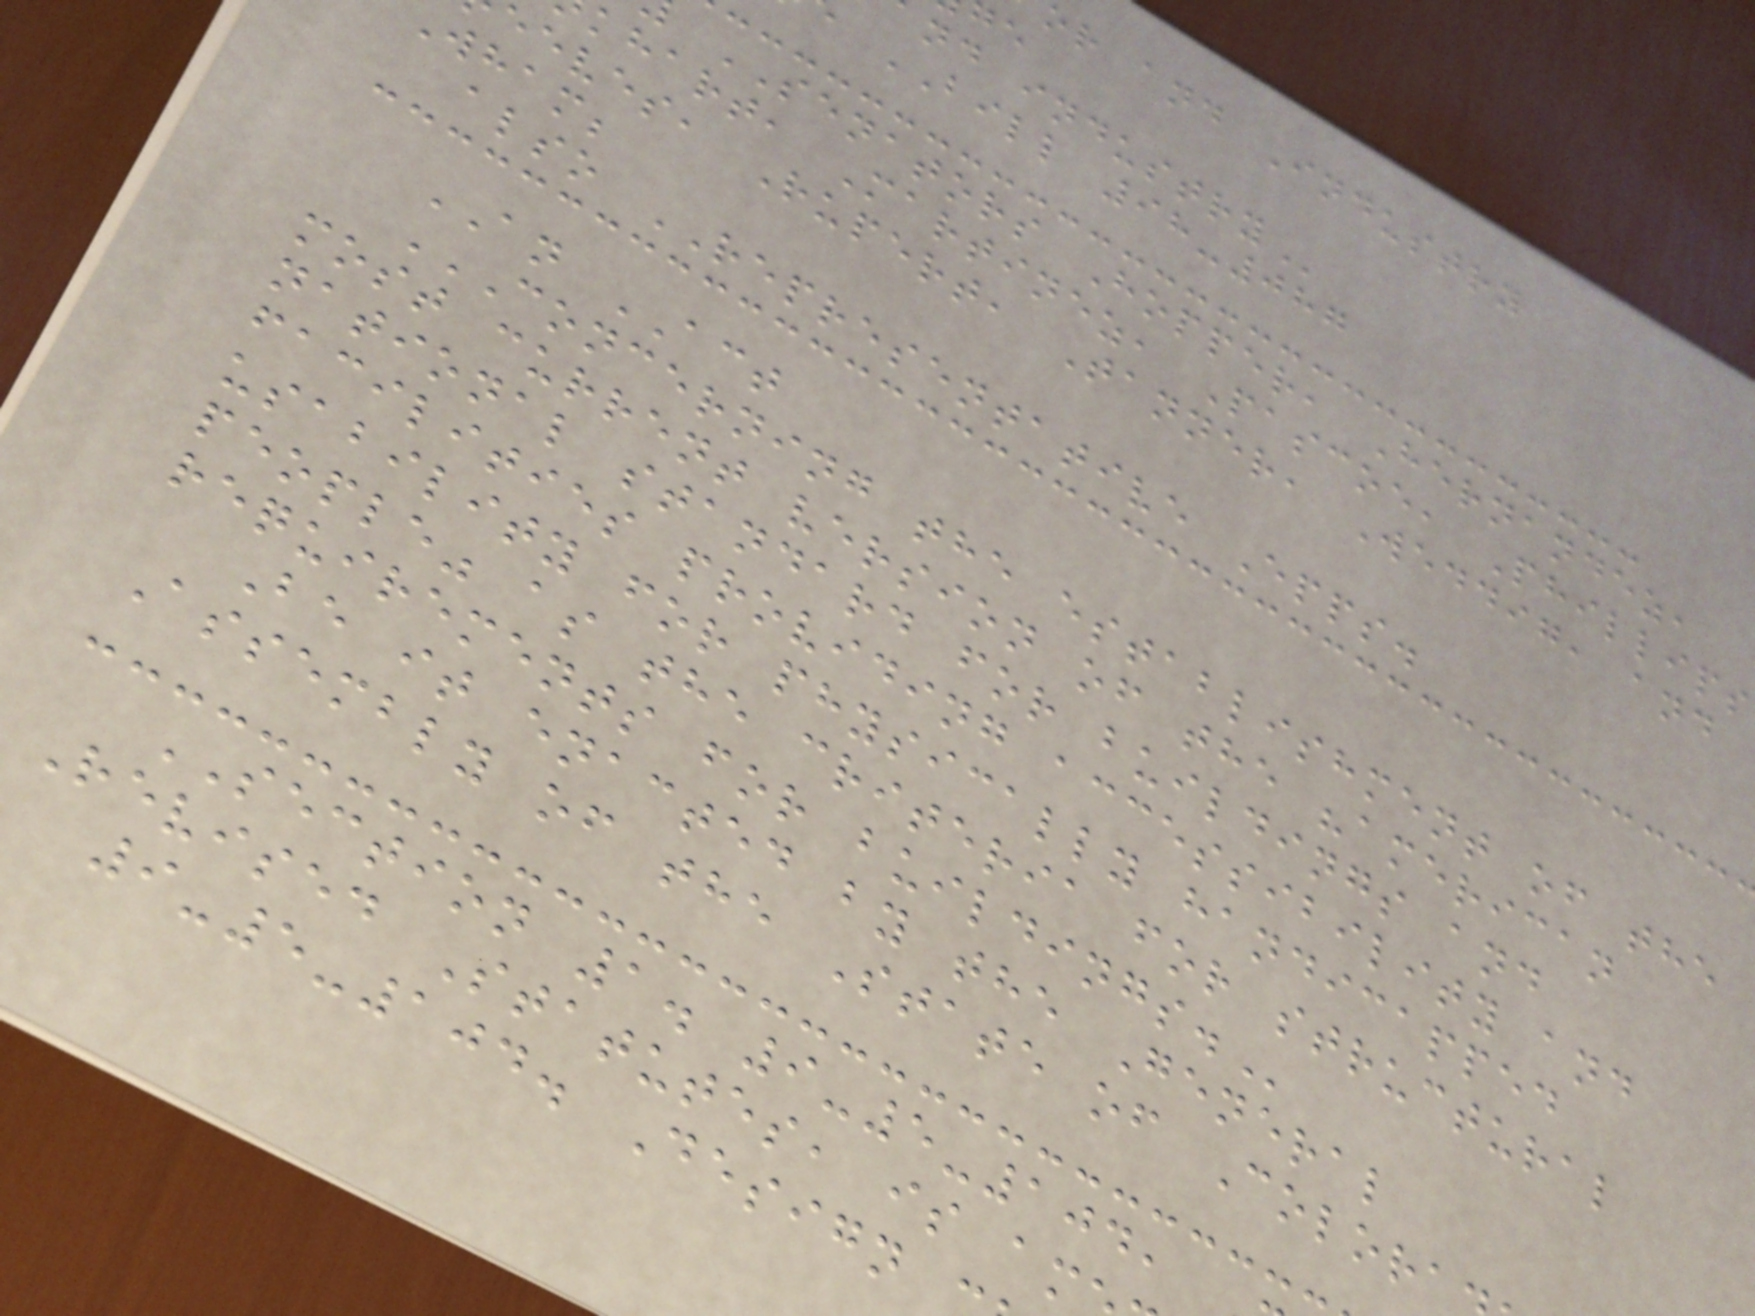or and Industry
BILL 98-087
SENATORS Hopper, Hernandez,
khart, Martinez, Pascoe, Phillips
eeves, Rupert, Tanner, Weddig, and
wham;
also REPRESENTATIVE Epps.
AN ACT
CONCERNING THE ESTABLISHMENT OF THE
most current version of the "american
national standard for buildings and
facilities providing accessibility and
usability for physically handicapped
people" as the criteria for structural
requirements for
Be it enacted by the General
Assembly of the State of Colora
SECTION 1. 9-5-104,
Revised Statutes, is am
9-5-104. Design
